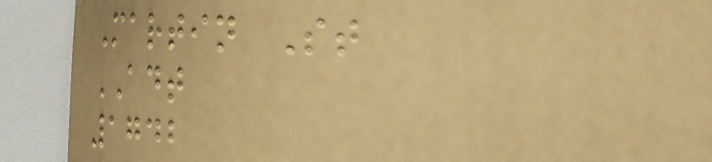Martin St
ADT
1742
